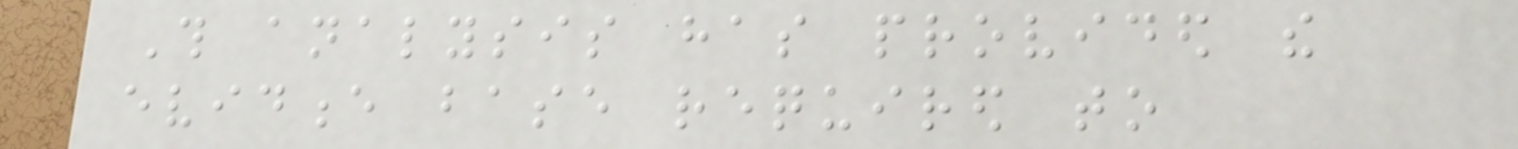This analysis has provided the
evidence base required to
